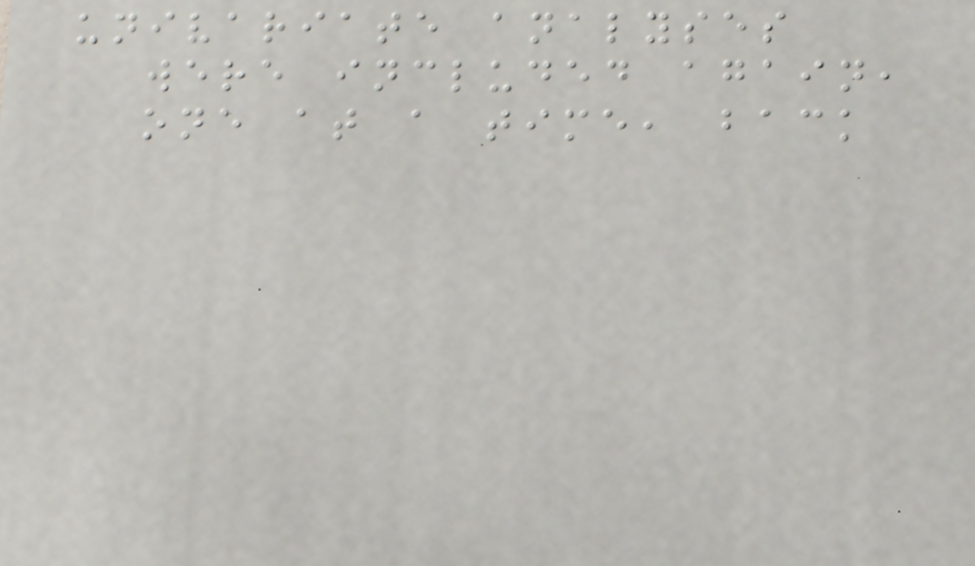univariate analyses
were included again,
one at a time, back
